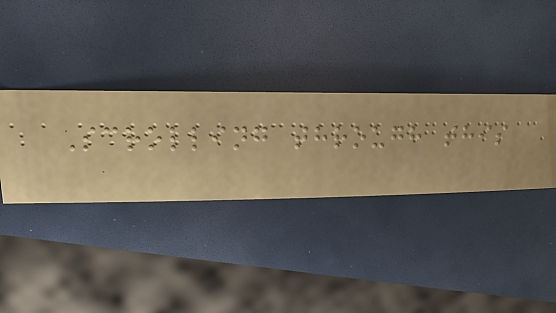Scrolling through this
